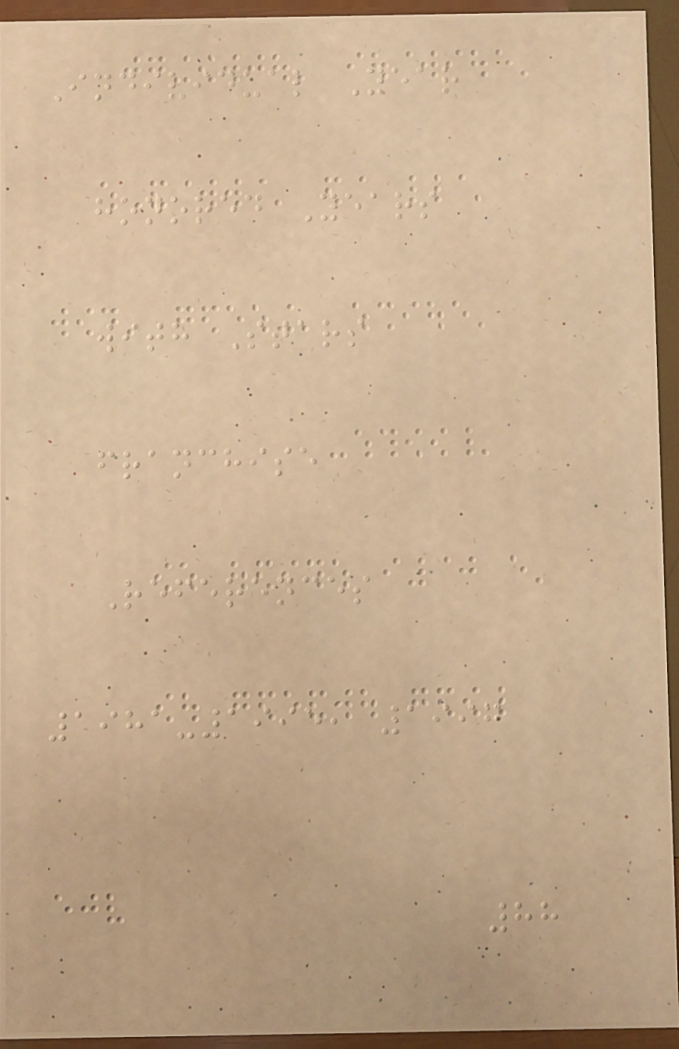Individual Year
honored Years
with Stars
franchise
References
1981-1995, 1997
88
